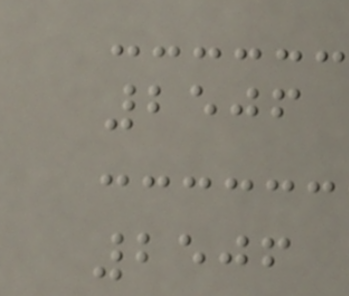2506
2506
